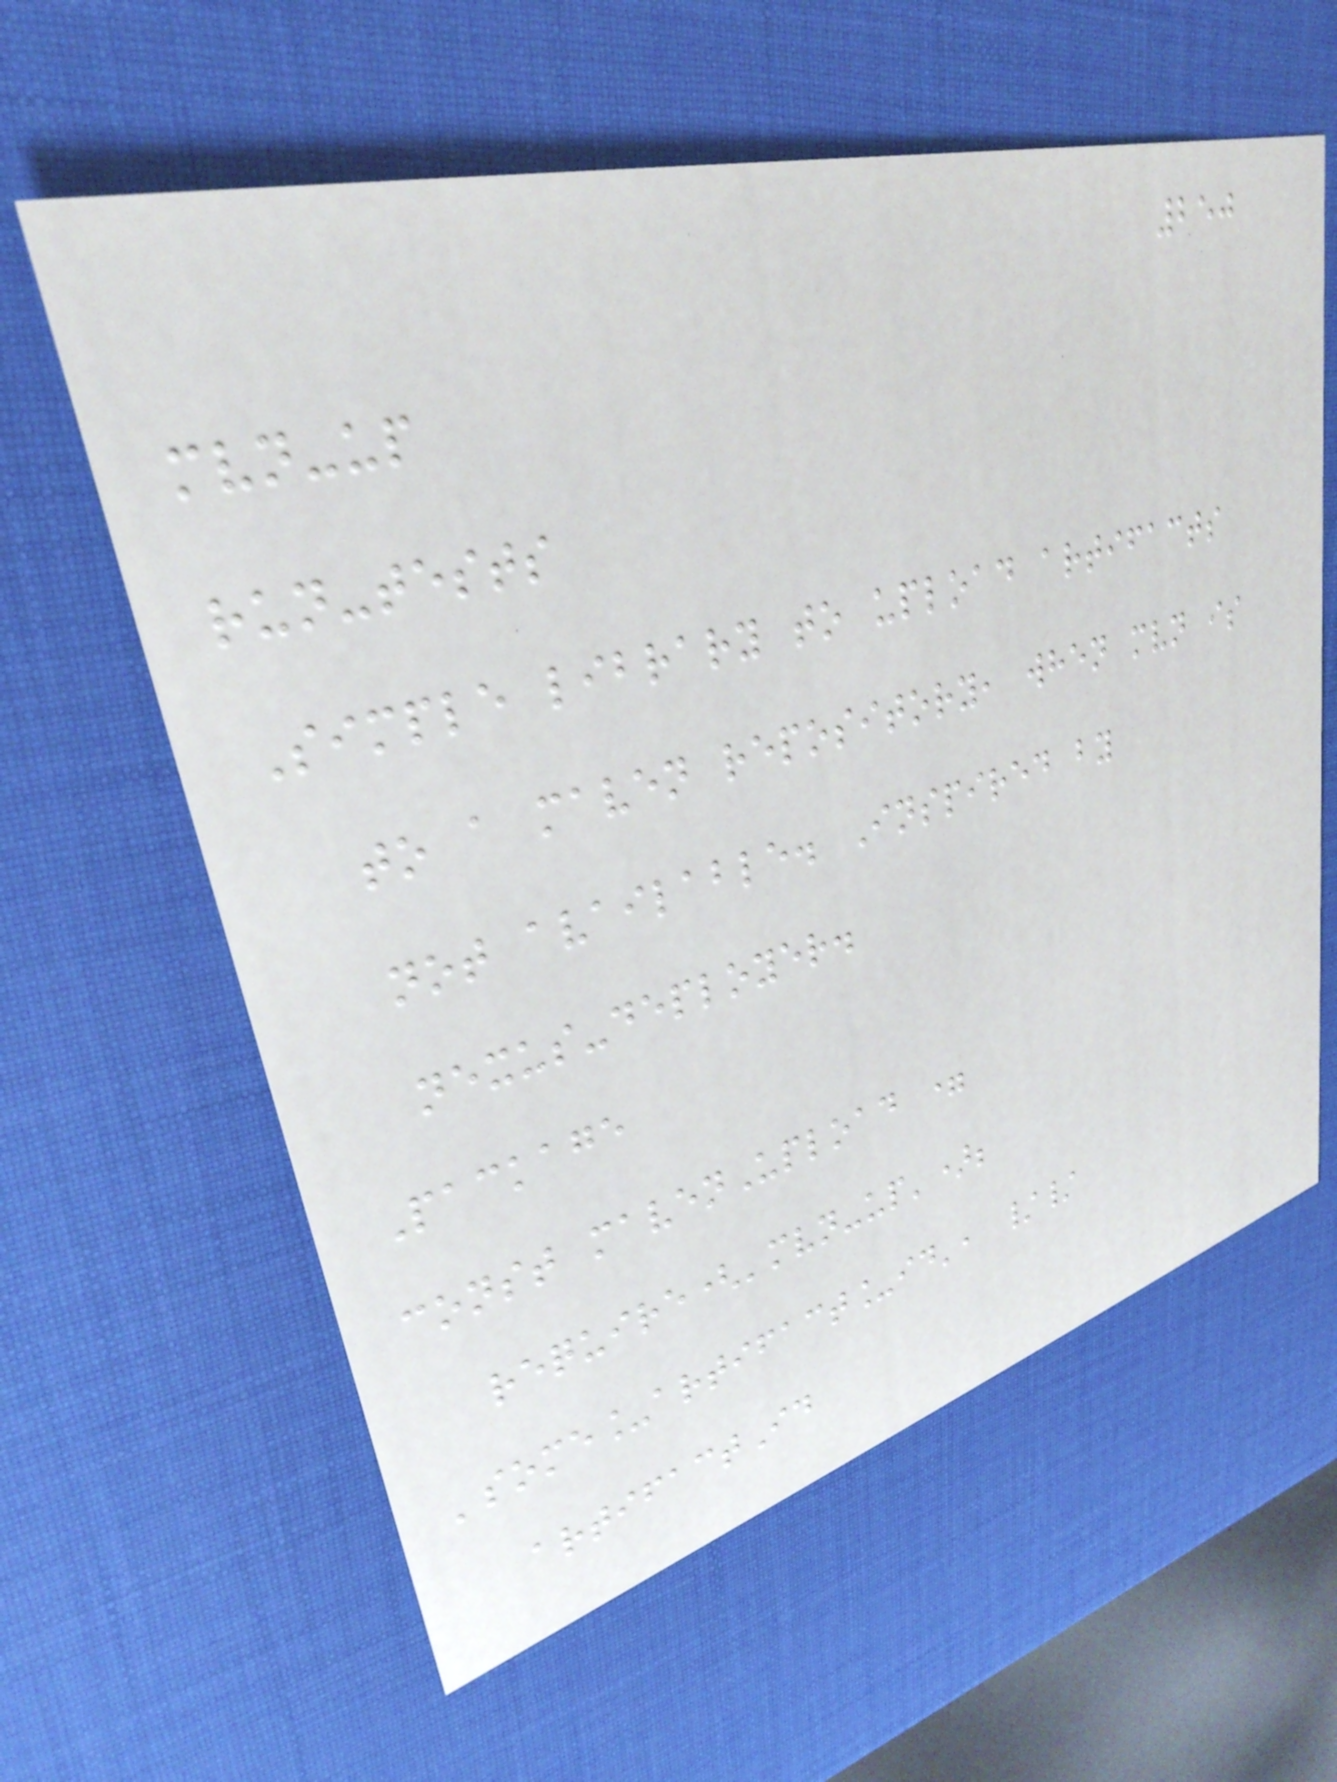250
mvn-up
run-tests
Simple library to upload artifacts
to a maven repository, when mvn is
not available. Inspired by
nexus-deployer.
Package
const mavenUpload =
require('mvn-up');
'some_artifact_id', //
artifactId
